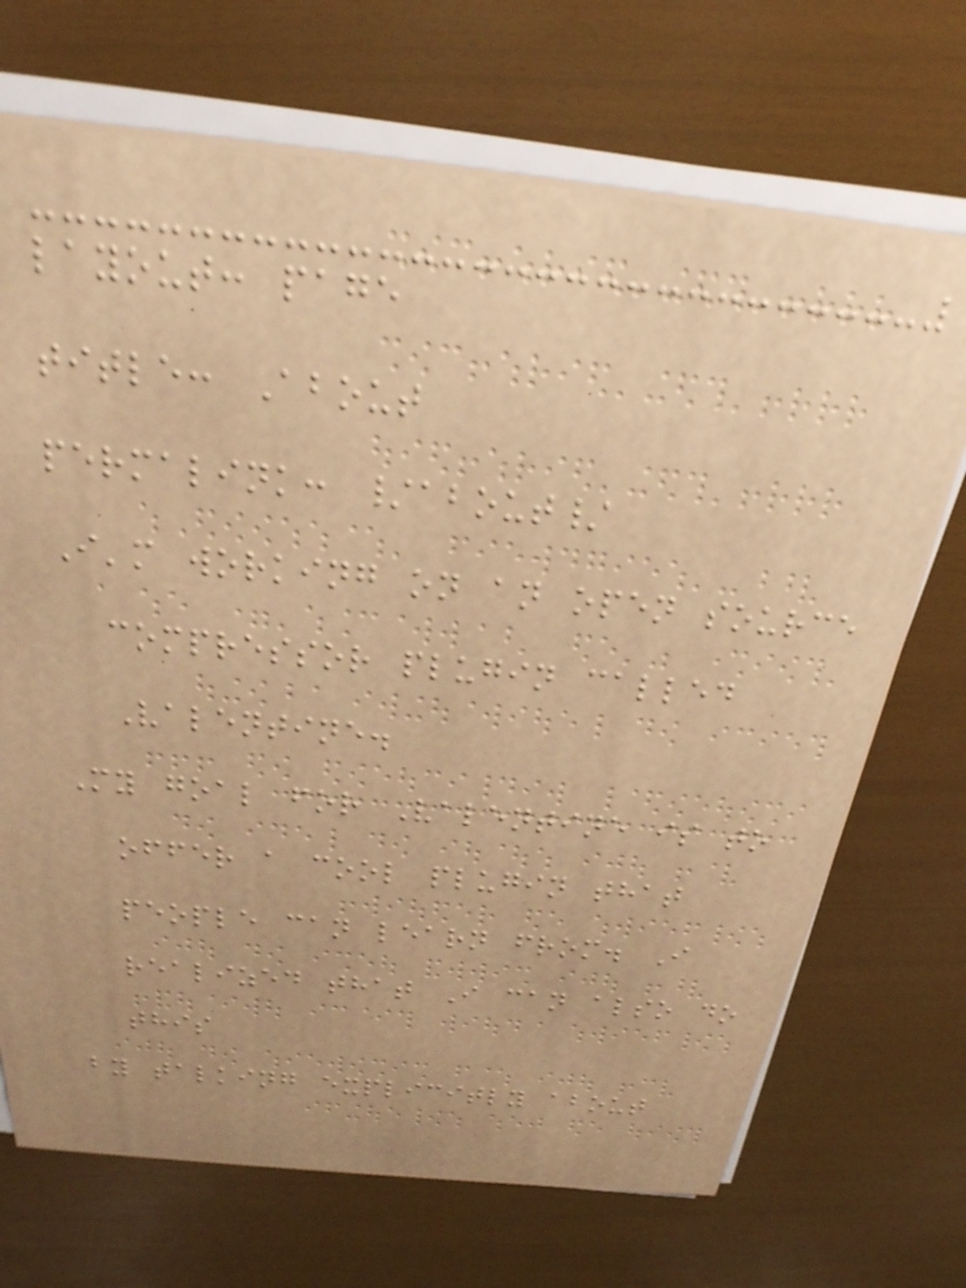layout: page
title: About
permalink: /about/
I'm working on an open source
compressor plugin called
Valentine.
My goal for Valentine is to
offer a cool plugin that
people can learn from. I
realized that I can also do
this
by talking explicitly about
